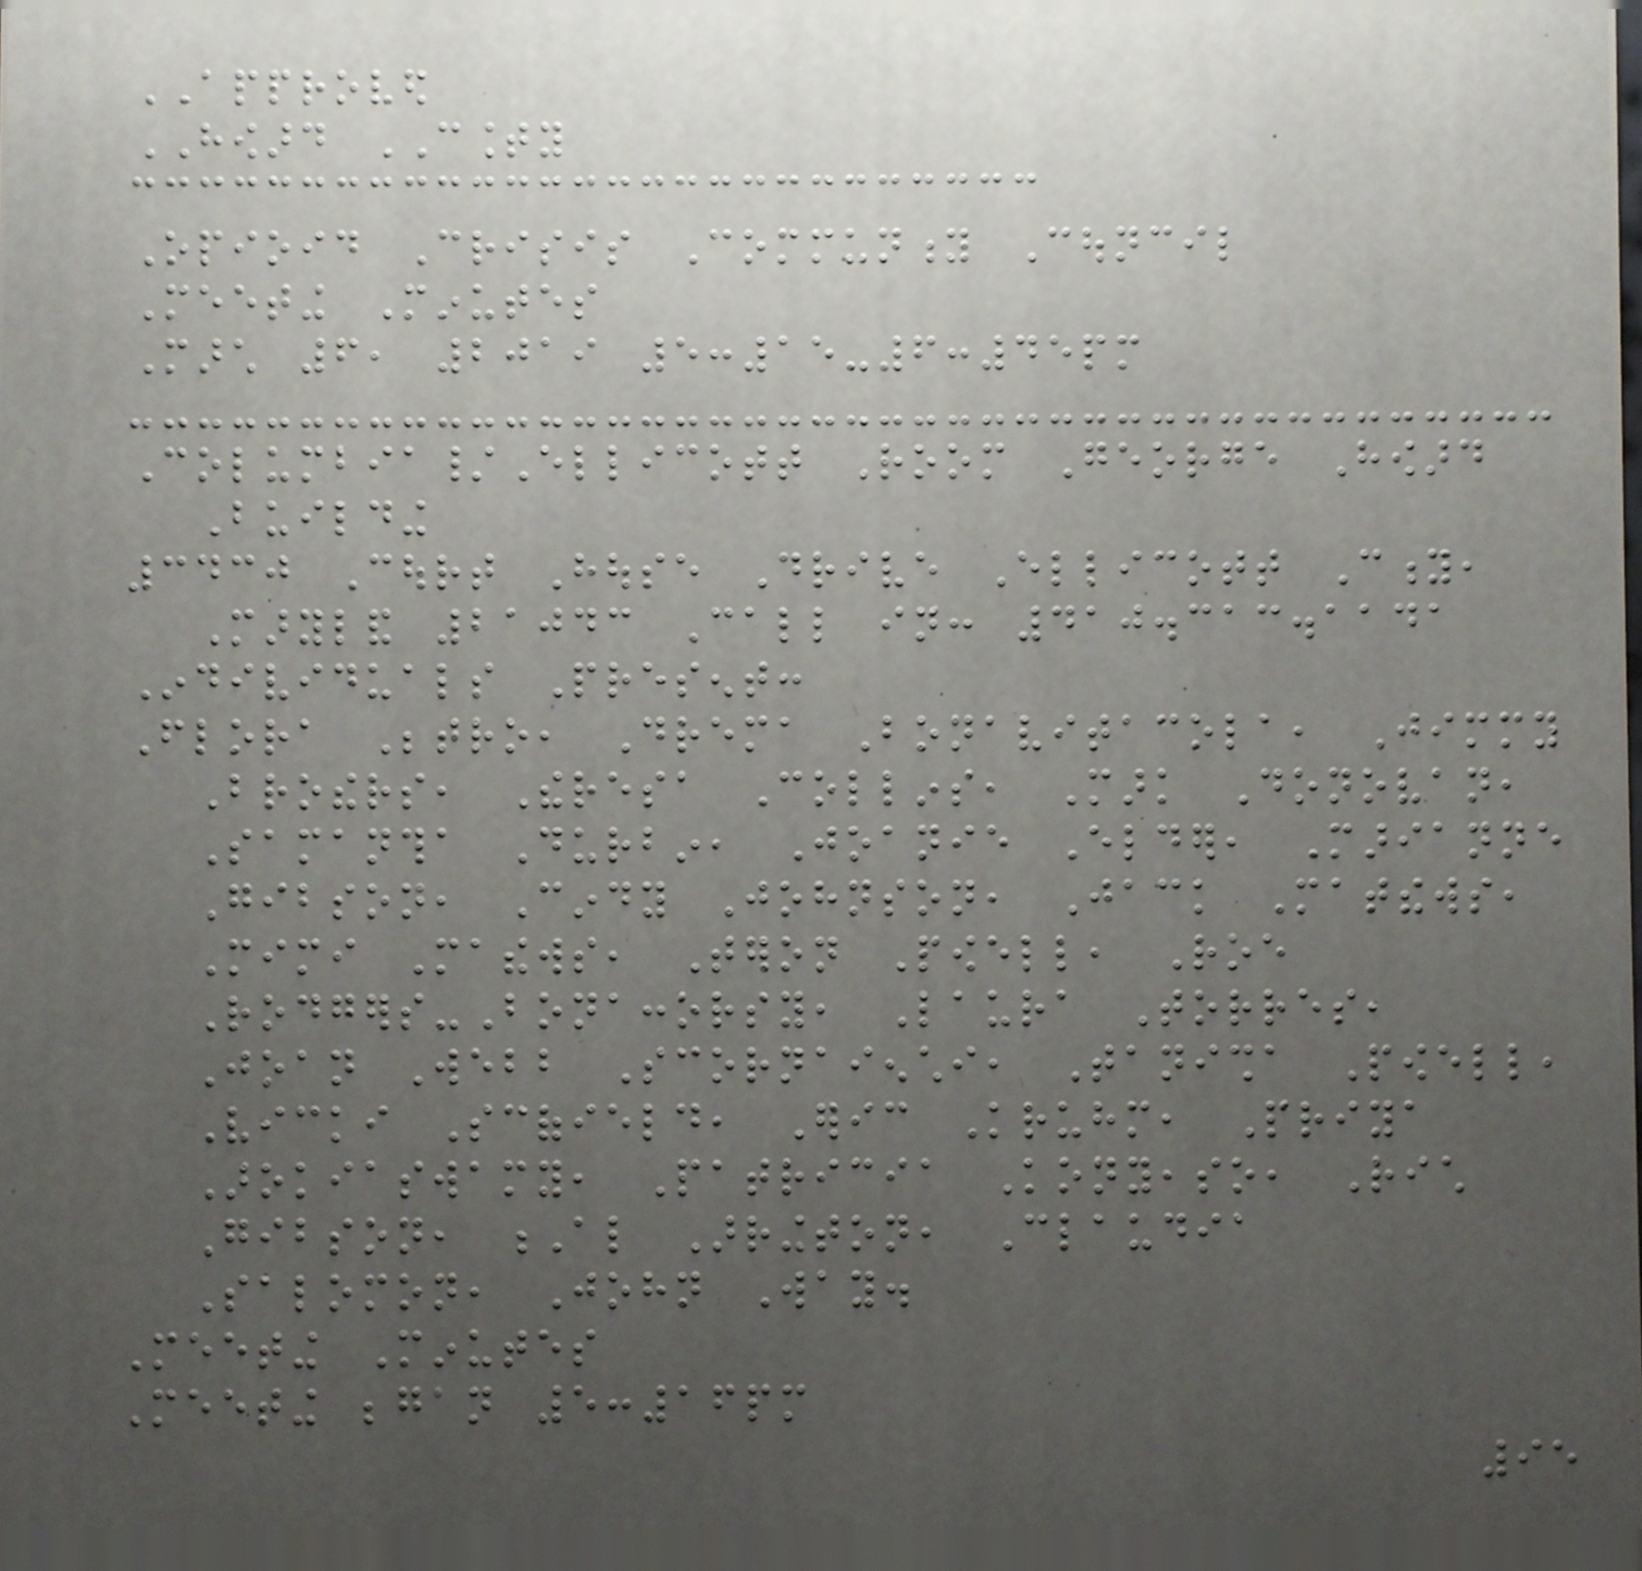APPROVED
HOWARD COUNTY
Opioid Crisis Community Council
Meeting Minutes
March 6, 2019 5:15-6:45pm
Columbia/Ellicott Room George Howard
Building
3430 Court House Drive Ellicott City,
Maryland 21043 Call in: 410.313.1141
Individuals Present:
Flora Betro, Drema Bonavitacola, Jimmy
Brothers, Theresa Collins, Mark Donovan,
Samantha Durbin, Joanie Elder, Marianne
Gibson, Cindy Johnson, Jack Matthews,
Mimi Mathews, Teron Powell, Roe
Rodgers-Bonaccorsy, Laura Torres,
Joan Webb Scornaienchi, Tanisha Powell,
Vicki Scofield, Eric Kruhm, Priya
Arokiaswamy, Patricia Konyeaso, Rich
Gibson, Al Arrington, Claudia
Salomon, John Way.
Meeting Minutes
Meeting began 5:16pm
95
